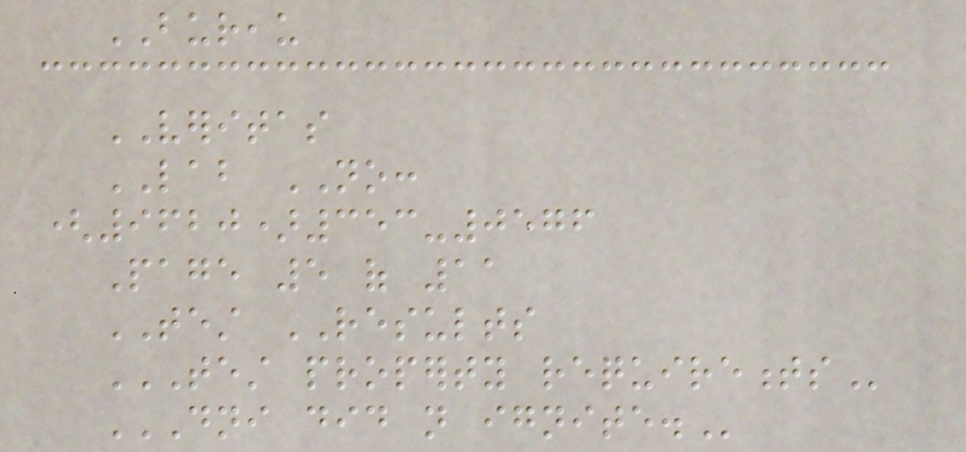BUREAU
VERITAS
LAB NO:
(9620)353-0576
Page 5 of 11
TEST RESULTS
TEST PROPERTY REQUIREMENTS
DNI DID NOT IGNITE.
